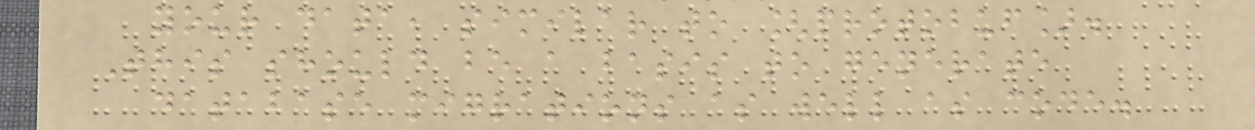your data, similar to [protobuf].
This should be a basis to generate
database migrations as well as code.
